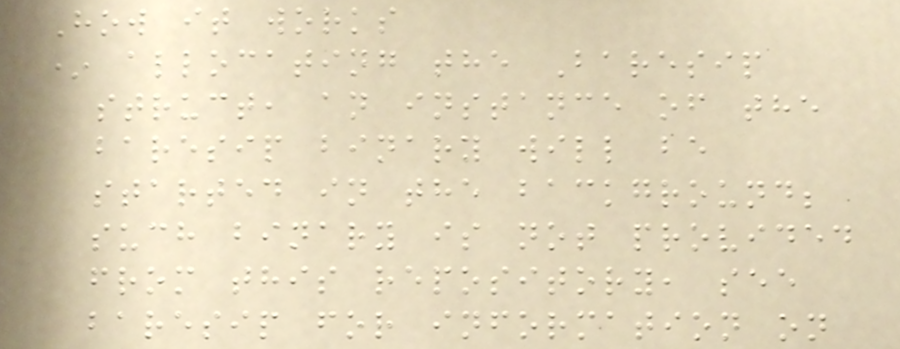How it works
* allocating the Baresip
struct, an instance of the
baresip binary will be
started in the background;
such binary is not provided
from this repository, see
baresip for information on
